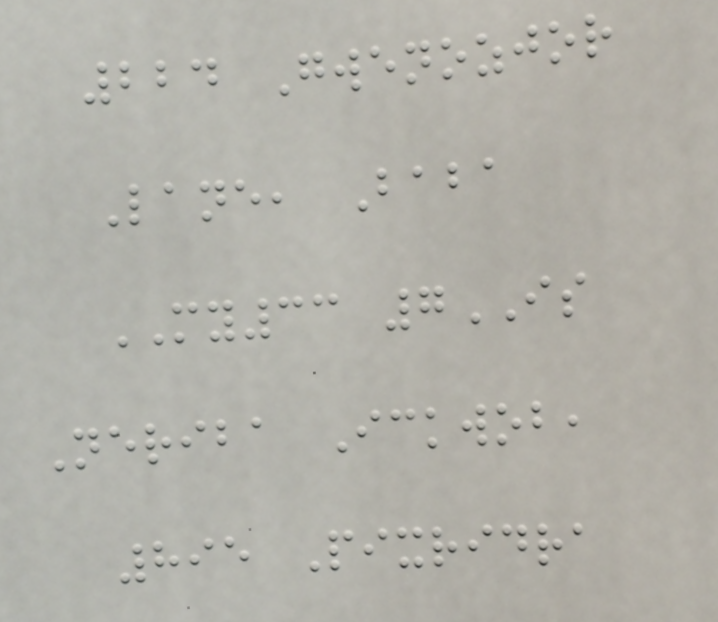224 Gwenozjor
Lane, Baba
MY33 7IS
Neriba Ickwob,
895 Pixridra
